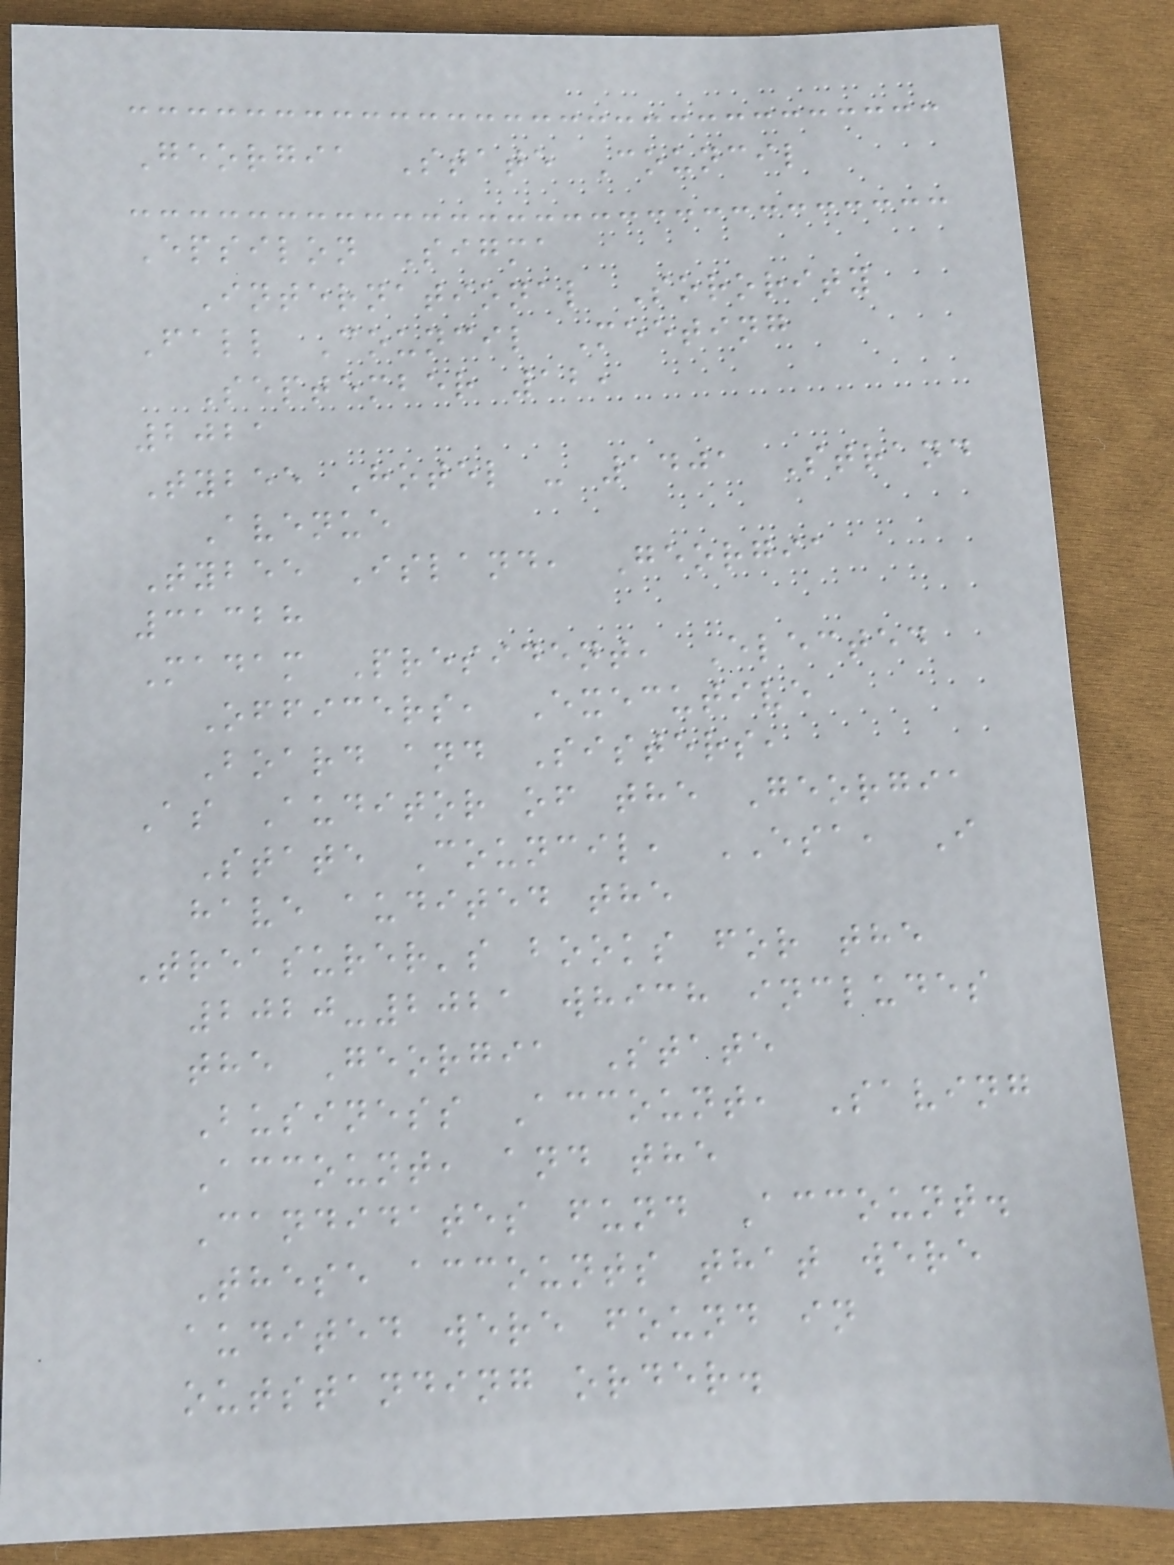Georgia State Council
Epsilon Sigma
International Sorority
Fall Council Meeting
September 12,
2021
Tybee Hotel - 1401 Strand
Avenue
Tybee Island, Georgia
31328
Madam President, Elected
Officers, Executive
Board and Sisters,
As Auditor of the Georgia
State Council, ESA, I
have audited the
Treasurer's books for the
2020-2021 which includes
the Georgia State
Business Account, Saving
Account, and the
Candidates fund Account.
These accounts that were
audited were found in
outstanding order.
